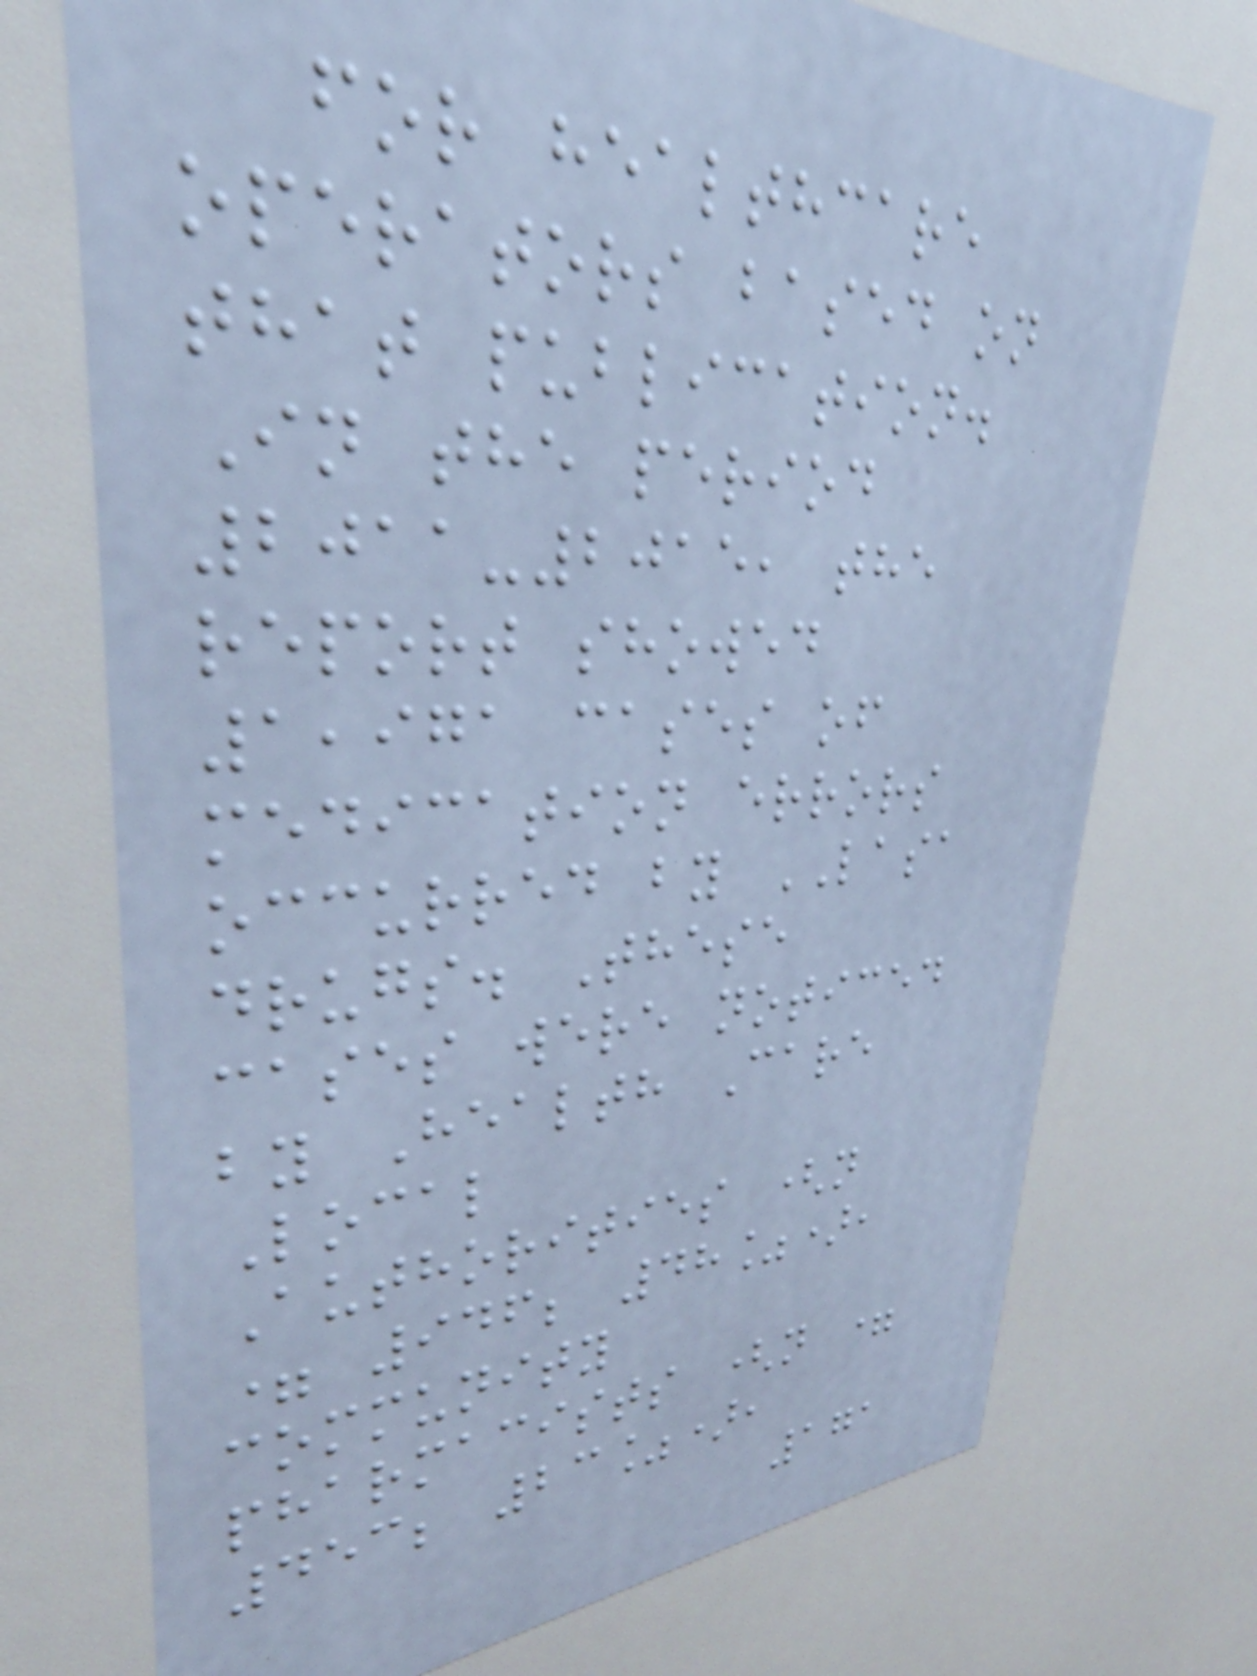for healthcare
operators based on
that publication.
In the period
2011-2015, the
report showed
1,971 cases of
medication errors
occurred by LASA
drugs. These
cases were noticed
by Health Care
Local
Authorities (n
= 946; 48%),
community
pharmacists (n =
453; 23%),
171
